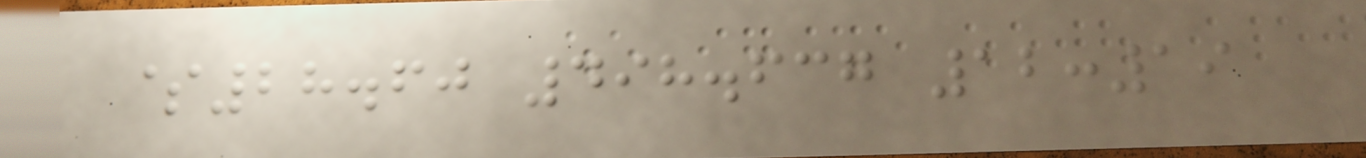$28.60 498.637 12:19
